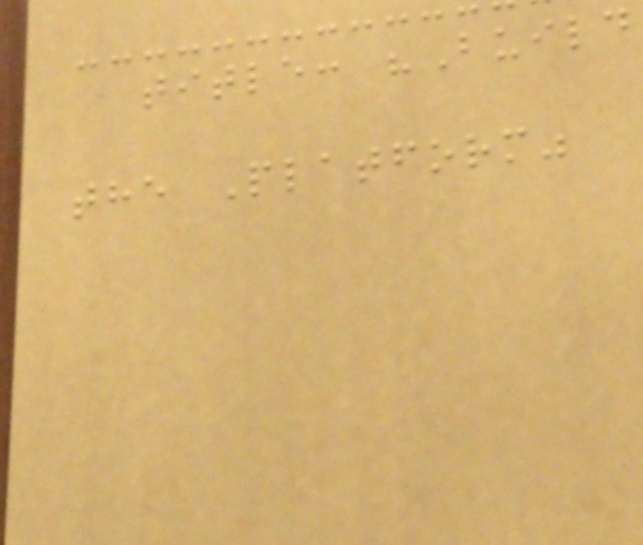title: "Build
the Platform"
